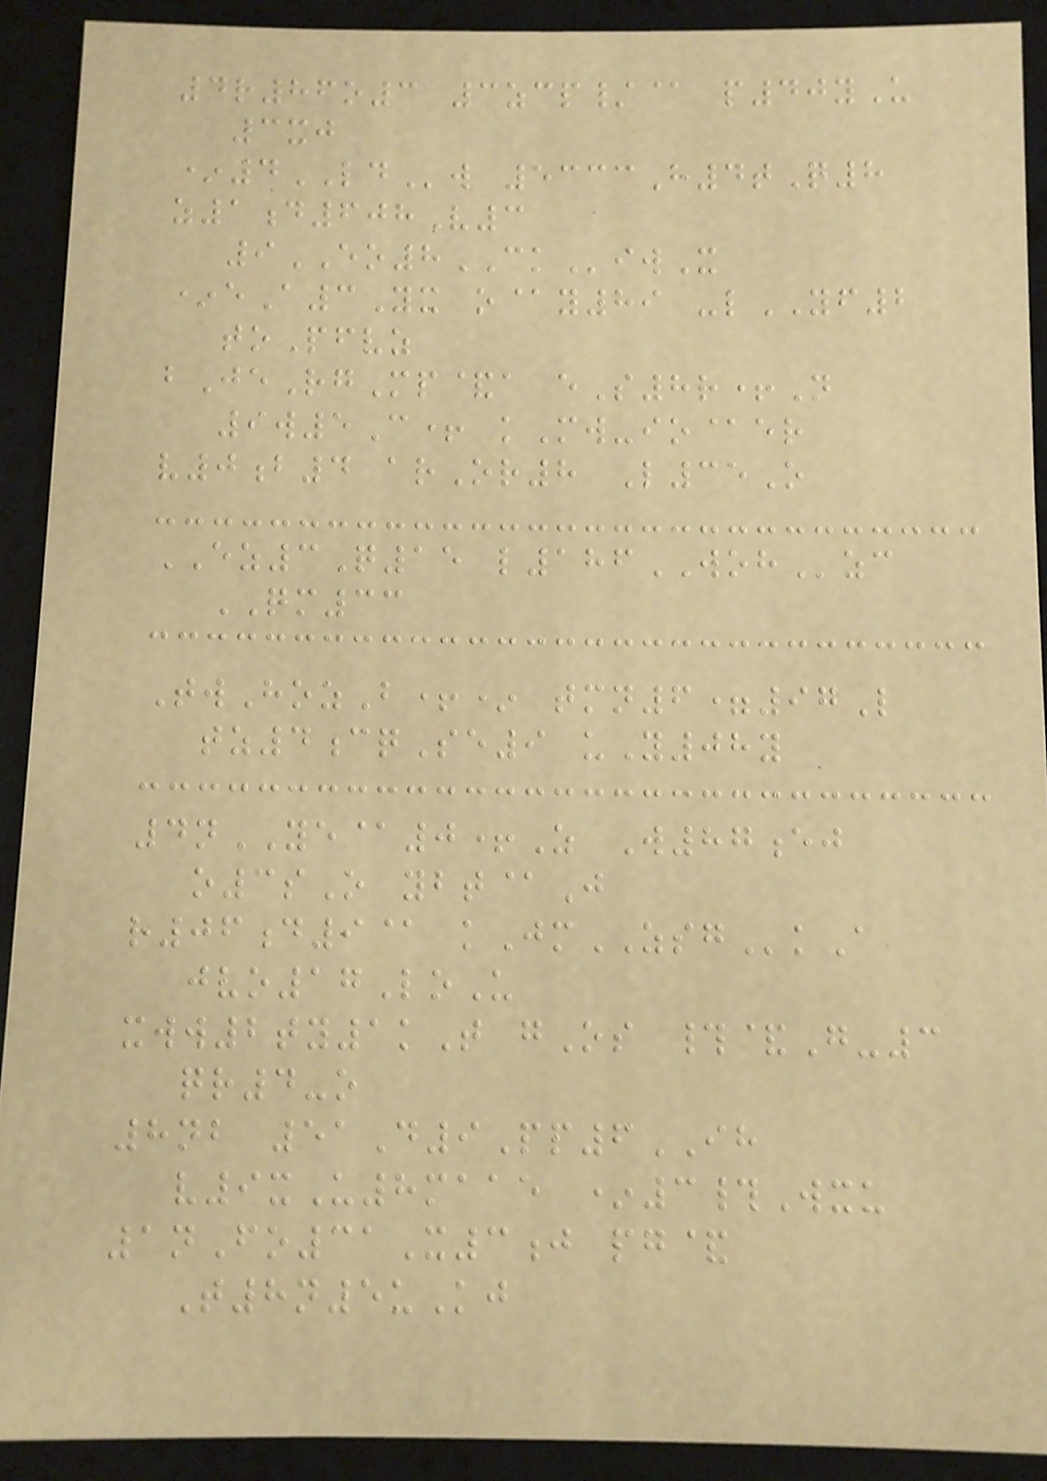4r86o3 3zcp/@ p40yU
3xj
*4LDw 5333H4tQ8
z1d608V3
9EO8CKiwX
*eA3Yx o@y89 -lYF2
toPfvz
bJeRgMp&a eS8r+N
9w5C+ kMw-io@er
v0b4 arOr8 L35O
EZ3Q15 l186WOHzc
QM33
TwHozB+* tmn6=97L
tz4cqSe9 uY08y
4nYE@0+Z W87ej
o3sO ybt@J
r06d9@ kJmZSGkA
jvo17LoU
xww2ty1kT gOs #&G-3
qr4-o
8nb 51D9Pp6IH
v9xU8maae *3#Wxu
1nFo31X3j pg&
T8n5uKj
